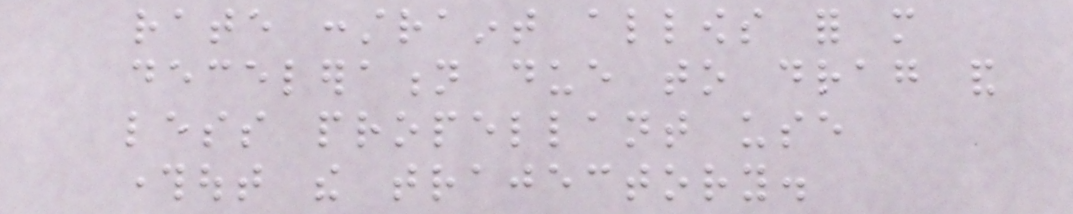rate constraint allows for more
deceleration due to drag and
less propellant use
throughout the trajectory.
